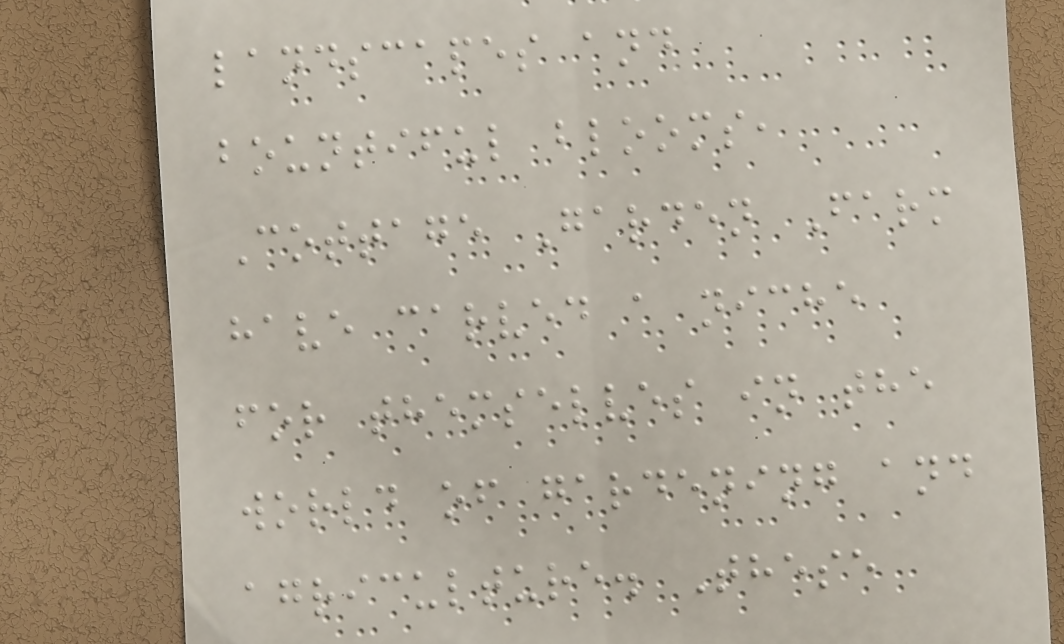landscapes and
bountiful blooms,
Cottage Garden Farm
have carved a niche
for themselves in the
world of gardening and
agriculture. These
